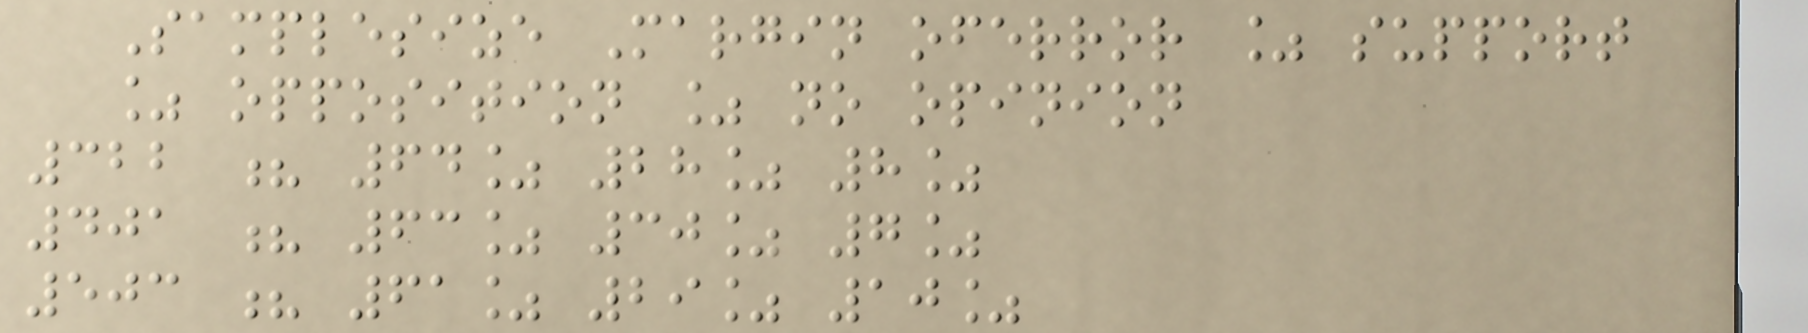Samplesize Margin oferror % support
% opposition % no opinion
322 ? 64% 28% 8%
401 ? 63% 30% 7%
503 ? 61% 29% 10%
